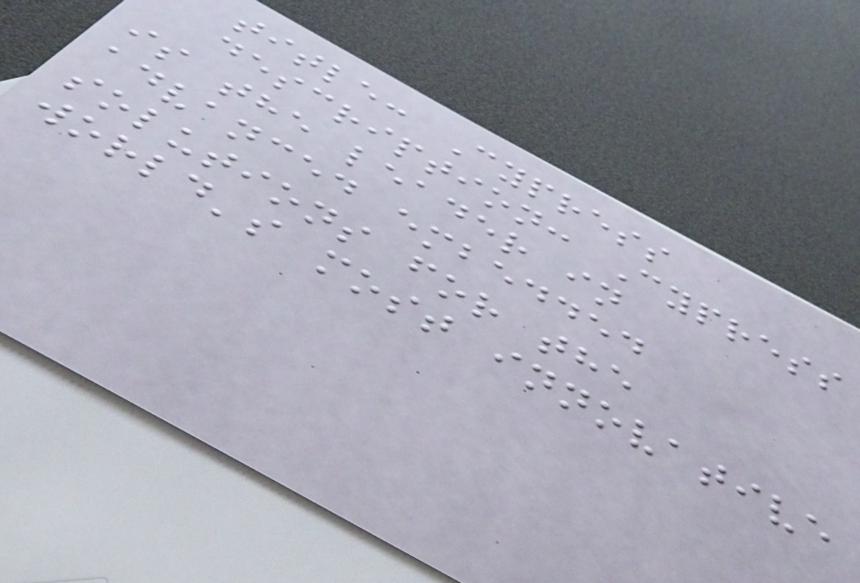title: Cypress
description: Cypress
is the leader in
advanced embedded
solutions for the
world's most innovative
